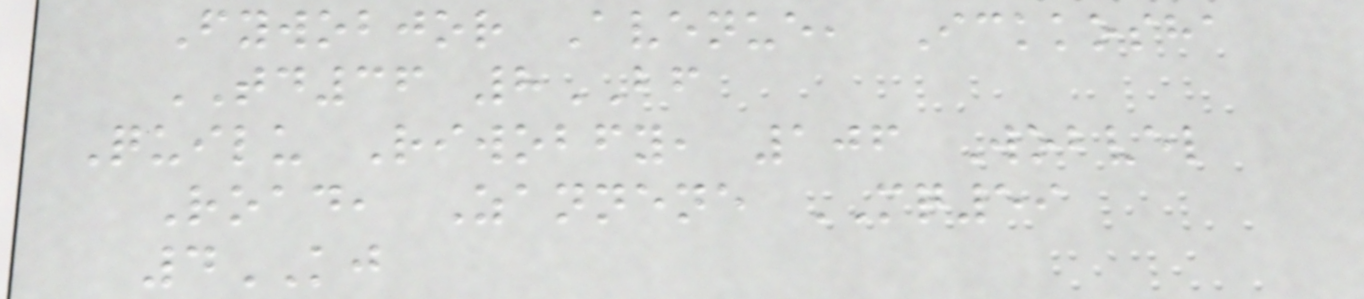Fywobjor Avenue, Ickkosha
TD36 8BF
Quilu Riwobfy, 106 Wobvel
Road, Zannene MQ59
4KJ
